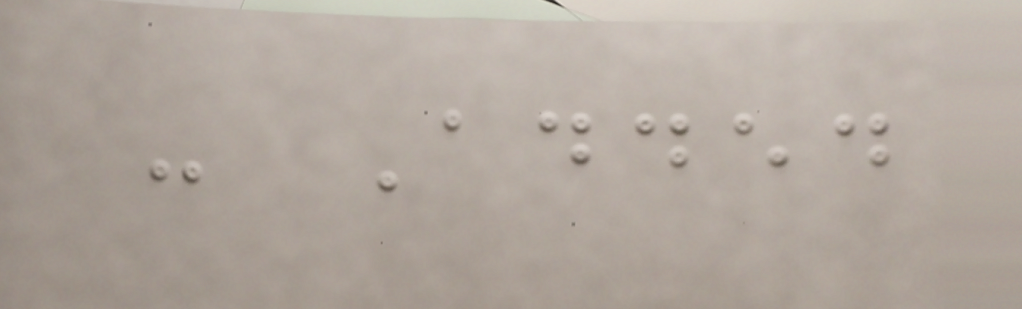- Added
